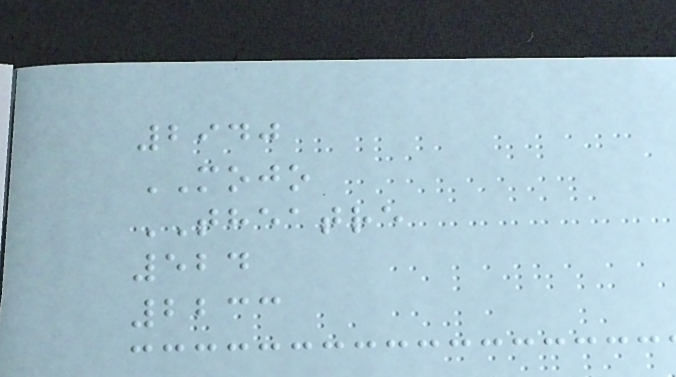2940
MOJO
THEATRE
524
2233
